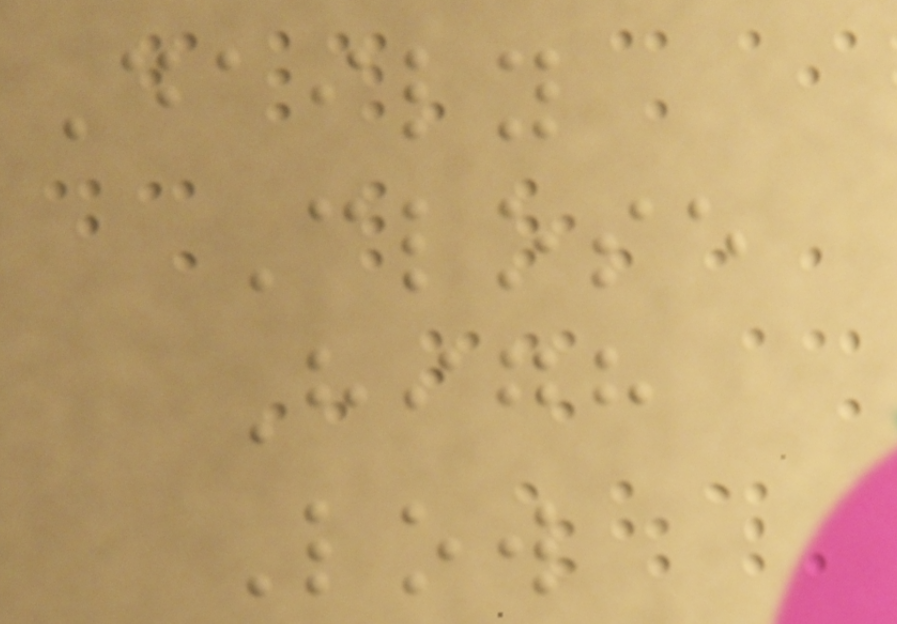Daily
Close
High
Low
